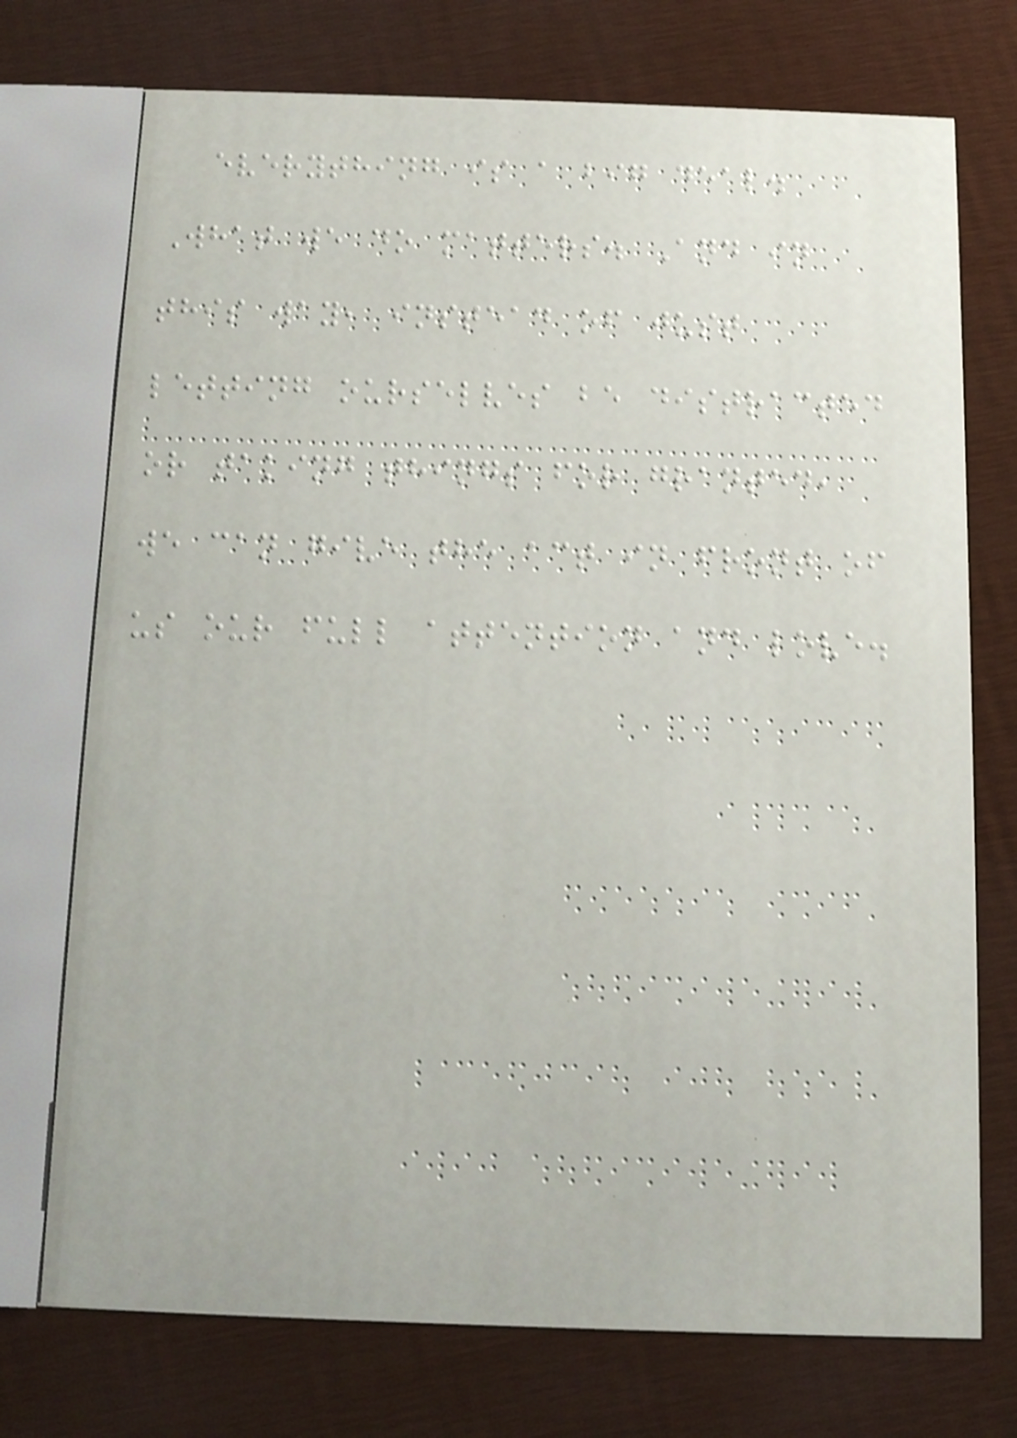everything is a big deal.
What we do matters. And in
this way, instead of just
letting ourselves be distracted
or taking things for granted,
we can give the act in front of
us our full attention and love.
